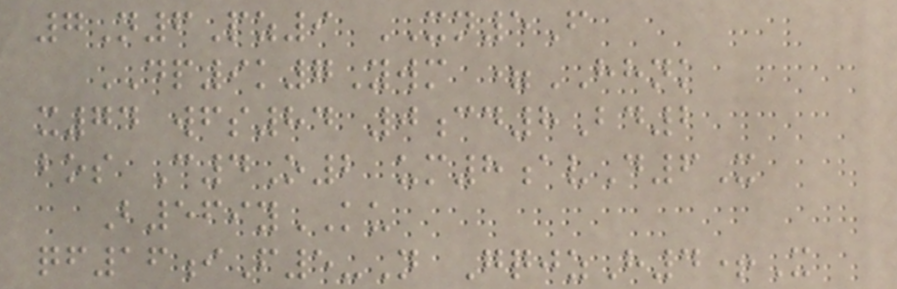7N6Pz9 XN5F
DP9k7Ywm =HHNK
x74 wfs84 0cd8Bd2
bos C4O2 um8avD6X
B569yKU
qf16iF5-N GqjzH4+X
